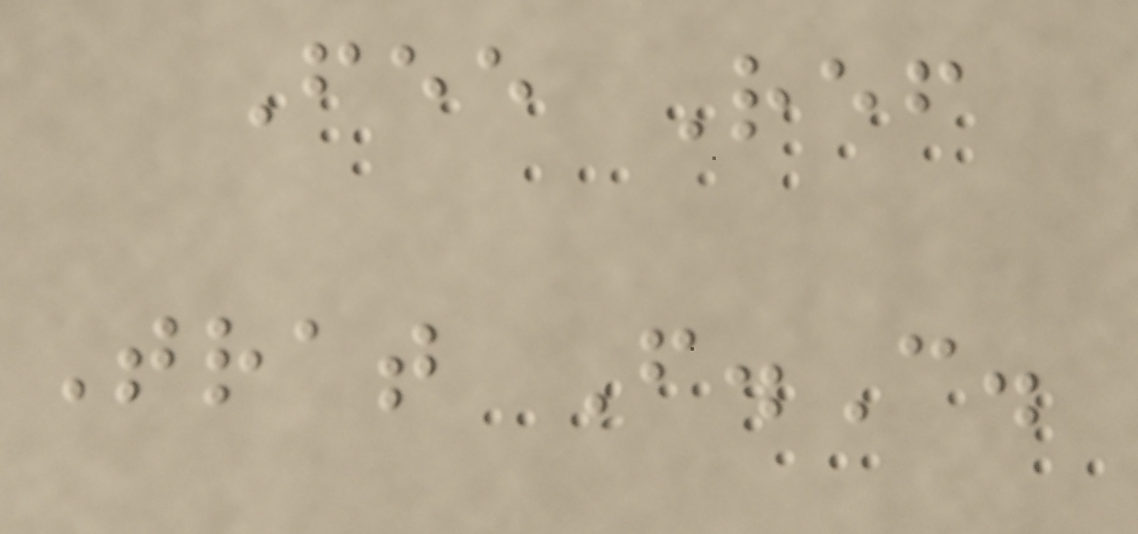Fee Ref
Trat F.C.
